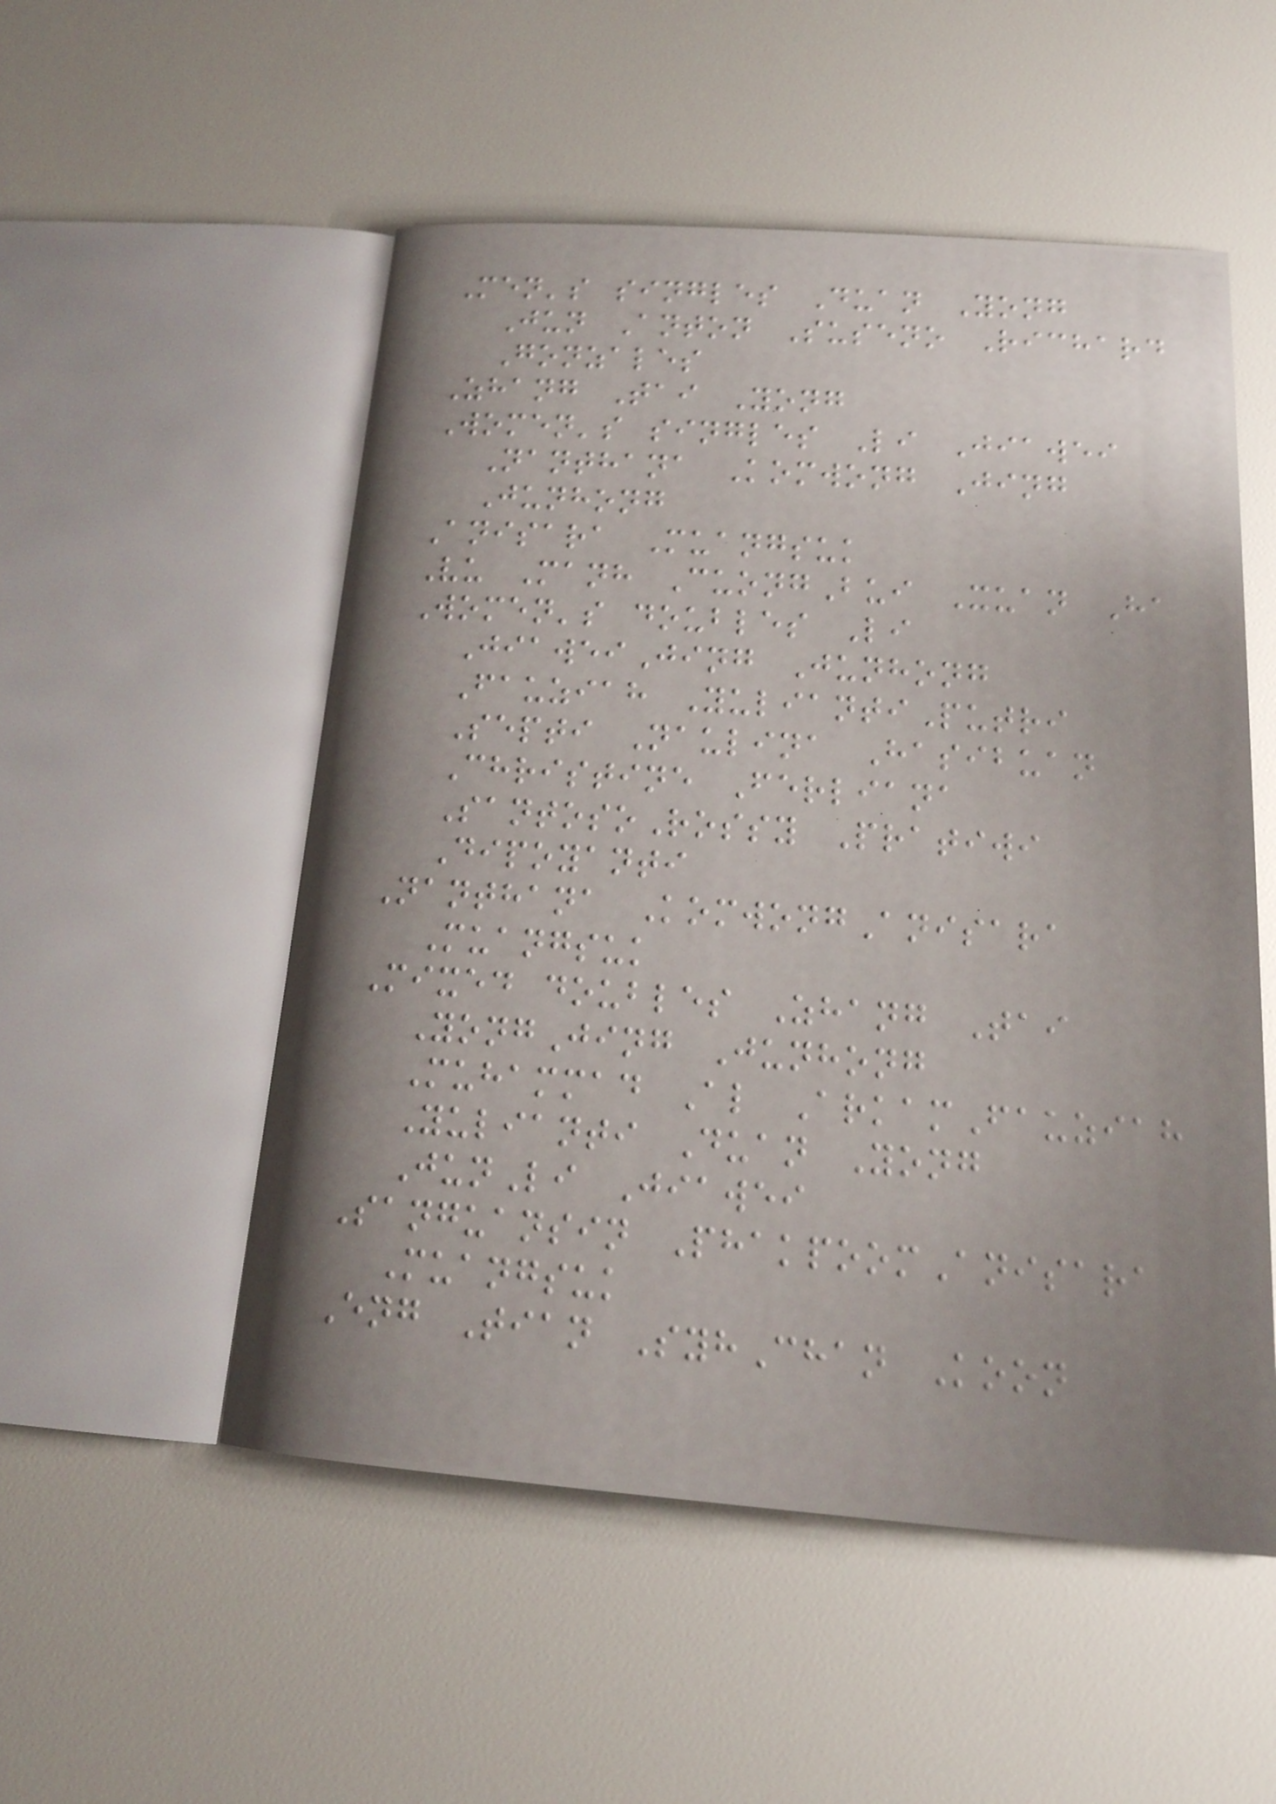Men's singles Duan Yong
Jun Anton Suseno Richard
Gonzales
Zhang Tai Yong
Women's singles Li Jiawei
Nanthana Komwong Jing
Junhong
Anisara Muangsuk
Vu Manh CuongBui Xuan Ha
Women's doubles Li
JiaweiJing Junhong
Fauziah YuliantiPutri
Septi Naulina Hasibuan
Christine Ferliana
SantosoRossy Pratiwi
Dipoyanti
Nanthana KomwongAnisara
Muangsuk
Mixed doubles Zhang Tai
YongJing Junhong
Muhammad Al ArkamFauziah
Yulianti Duan Yong
JunLi Jiawei
Sanguansin PhakpoomAnisara
Muangsuk
Eng Tian SyhChan Koon
